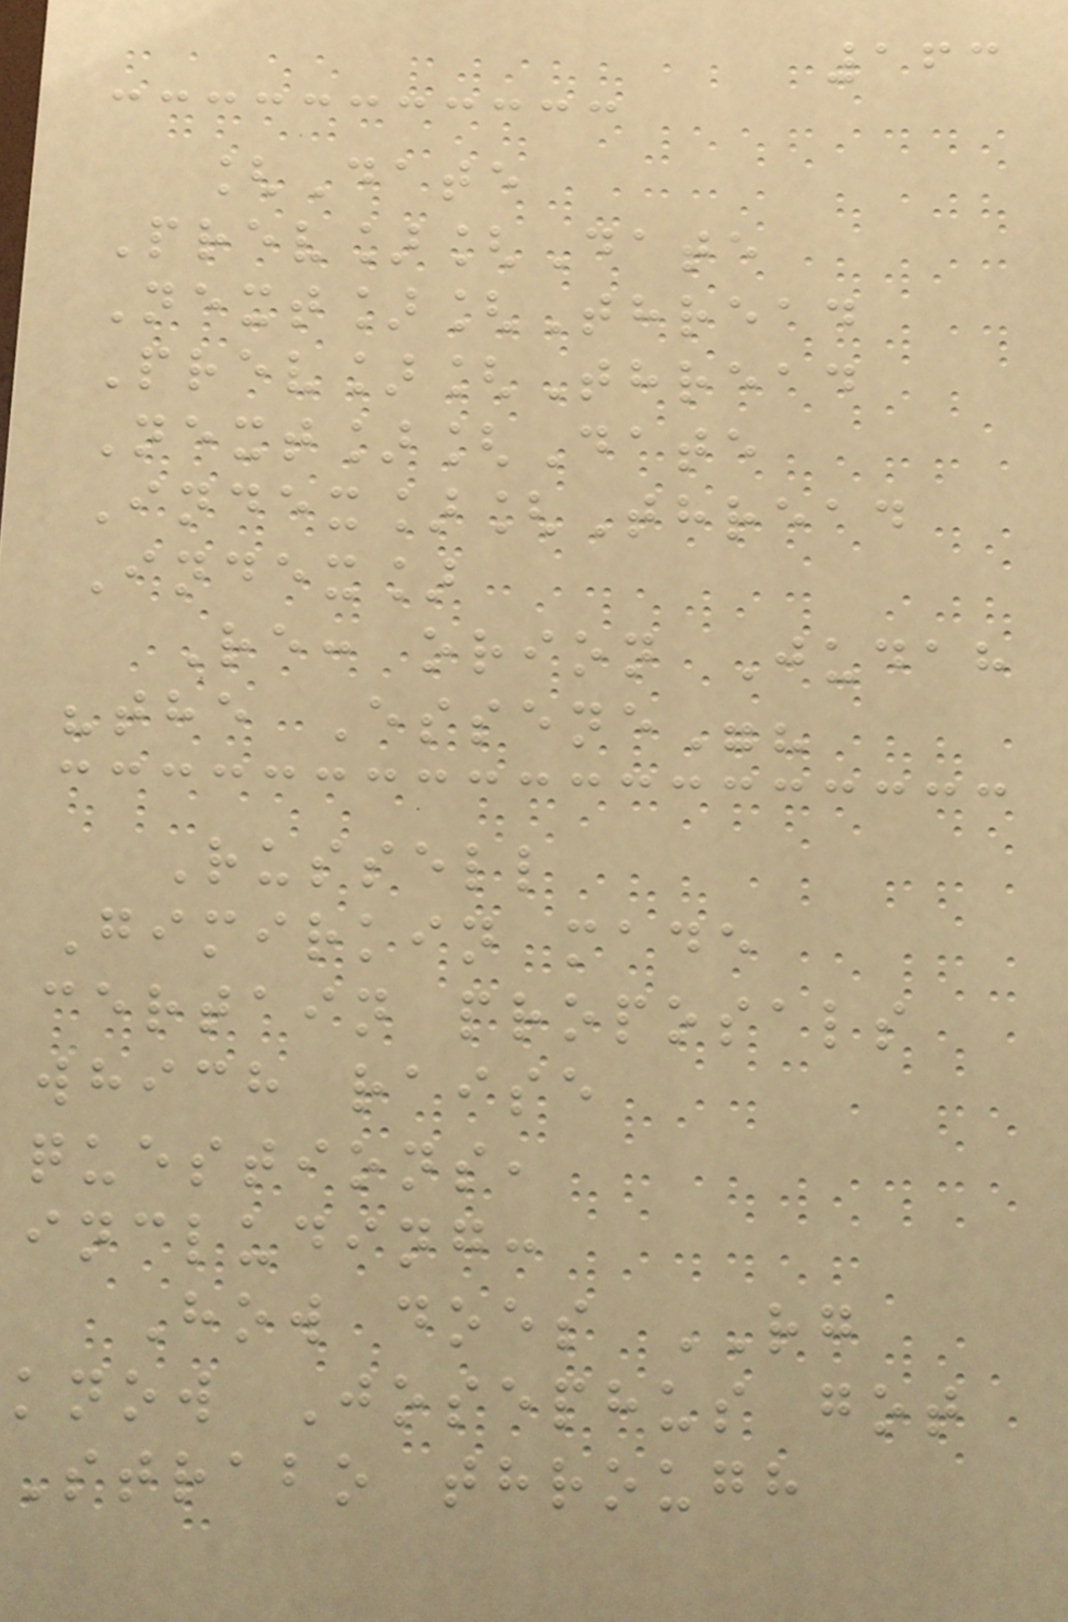163
[Date
Prev][Date
Next][Thread
Prev][Thread
Next][Date
Index][Thread
Index]
Re: orion Judah
"the Essene"?
Russell
Gimirkin made
certain proposals
which raise
questions,
including:
How does RG
know Josephus got
Strabo through
